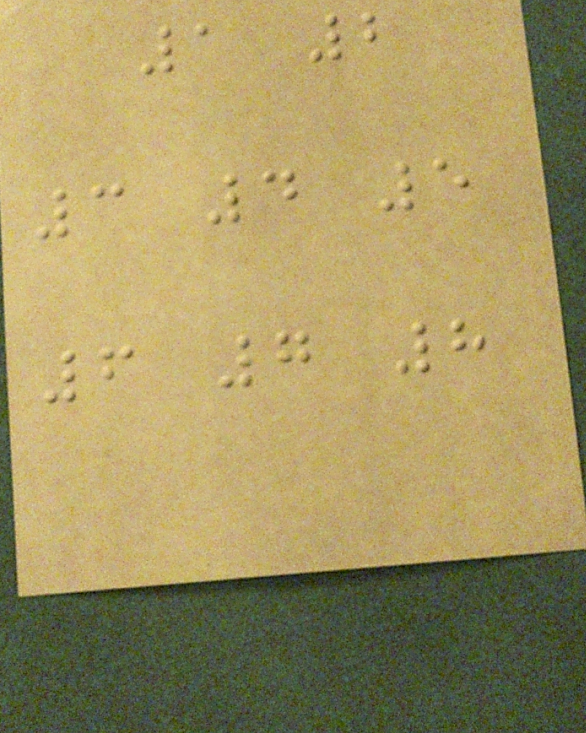1 2
3 4 5
6 7 8
